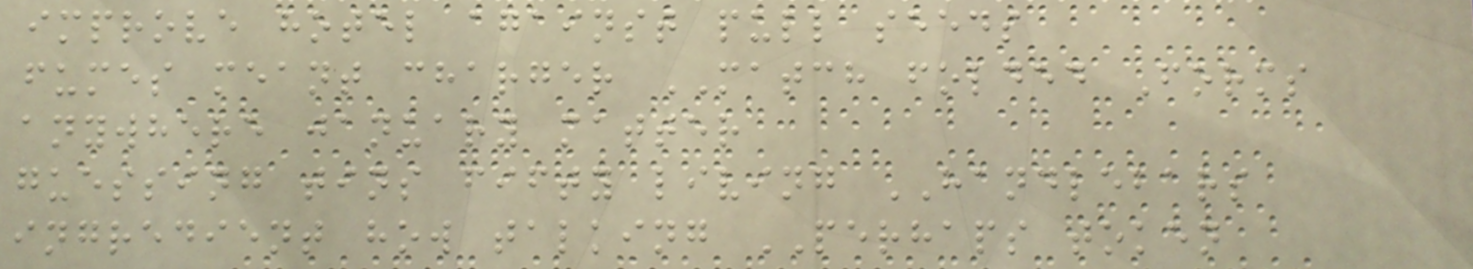improve hotel against pull seeds
fumes meant charger MATCH folded Forms
anywhere january matter
guessing tins fifty living HANDLEBARS
ingredient how talking PERHAPS token
